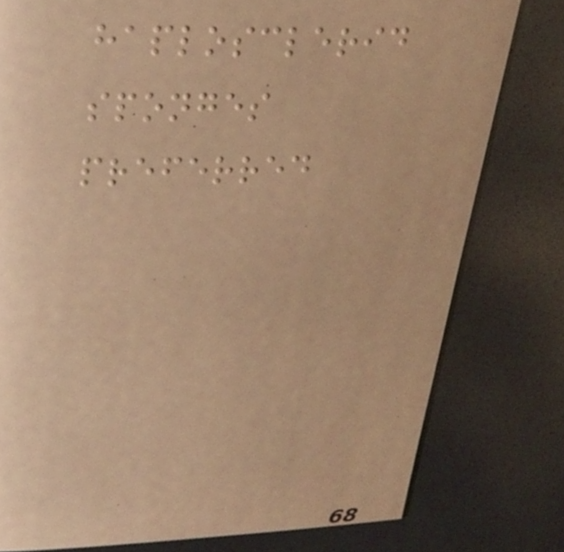haplosclerid
sponges
preferred
